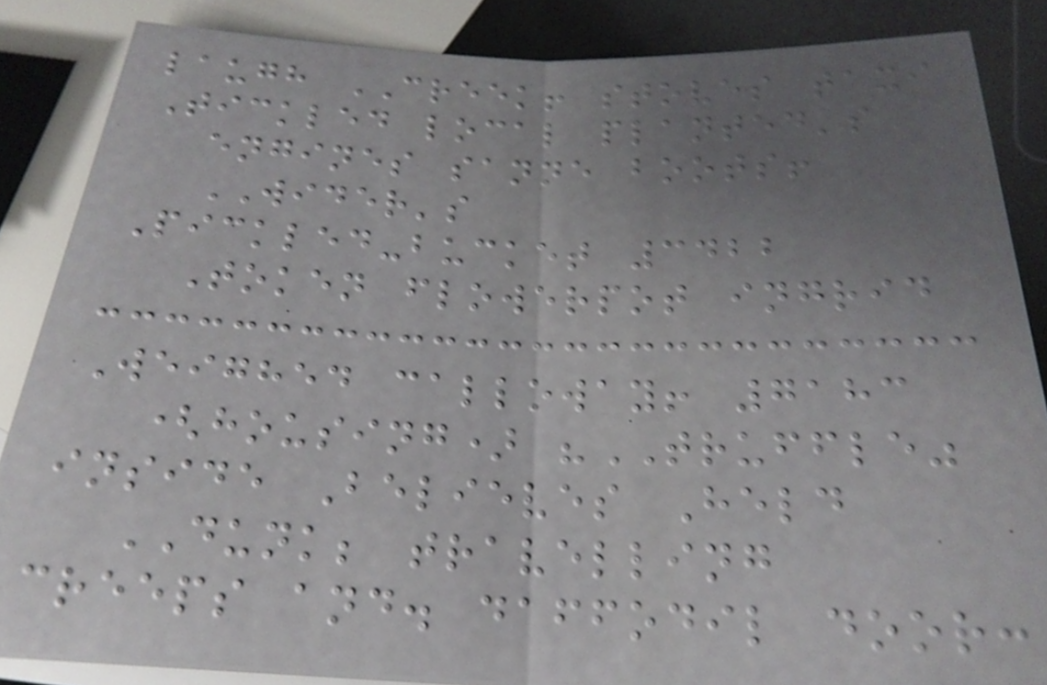laugh CREEK! stoves taxi
Tickled local planted's
engines sanne boots!
WIDER's
Pickled-bucket 3422
Token flowerpot ingrid
Weighed calloway! 7183
(housing) "TRUFFLE"
inside Believes Held
DUNK; travelling
creeps and. daffodil door:
